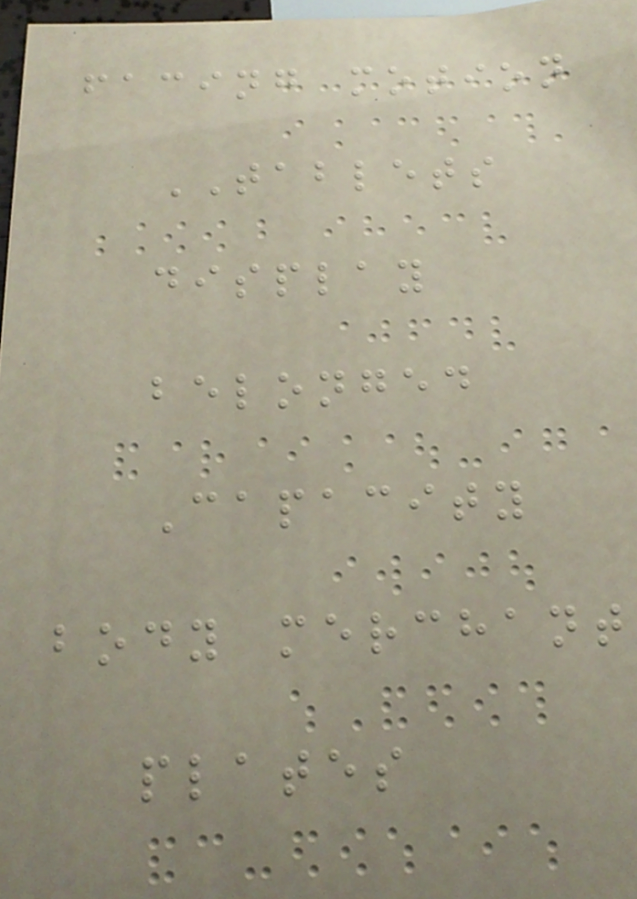facing motion
TABLETS
display
belonged
Capacity
body merchant
plates
